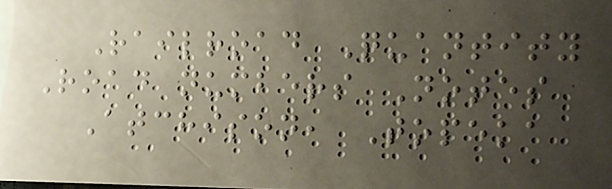Railroad Quantity
Road numbers Notes
Atchison, Topeka
